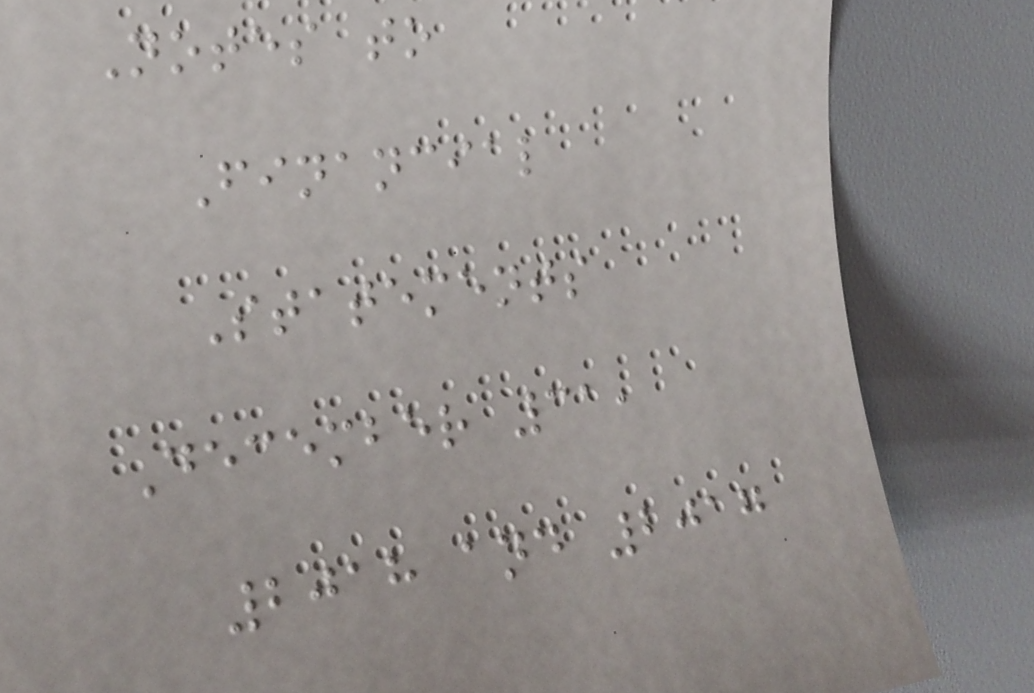Notes to
Financial
Statements
December 31,
2018 and 2017
